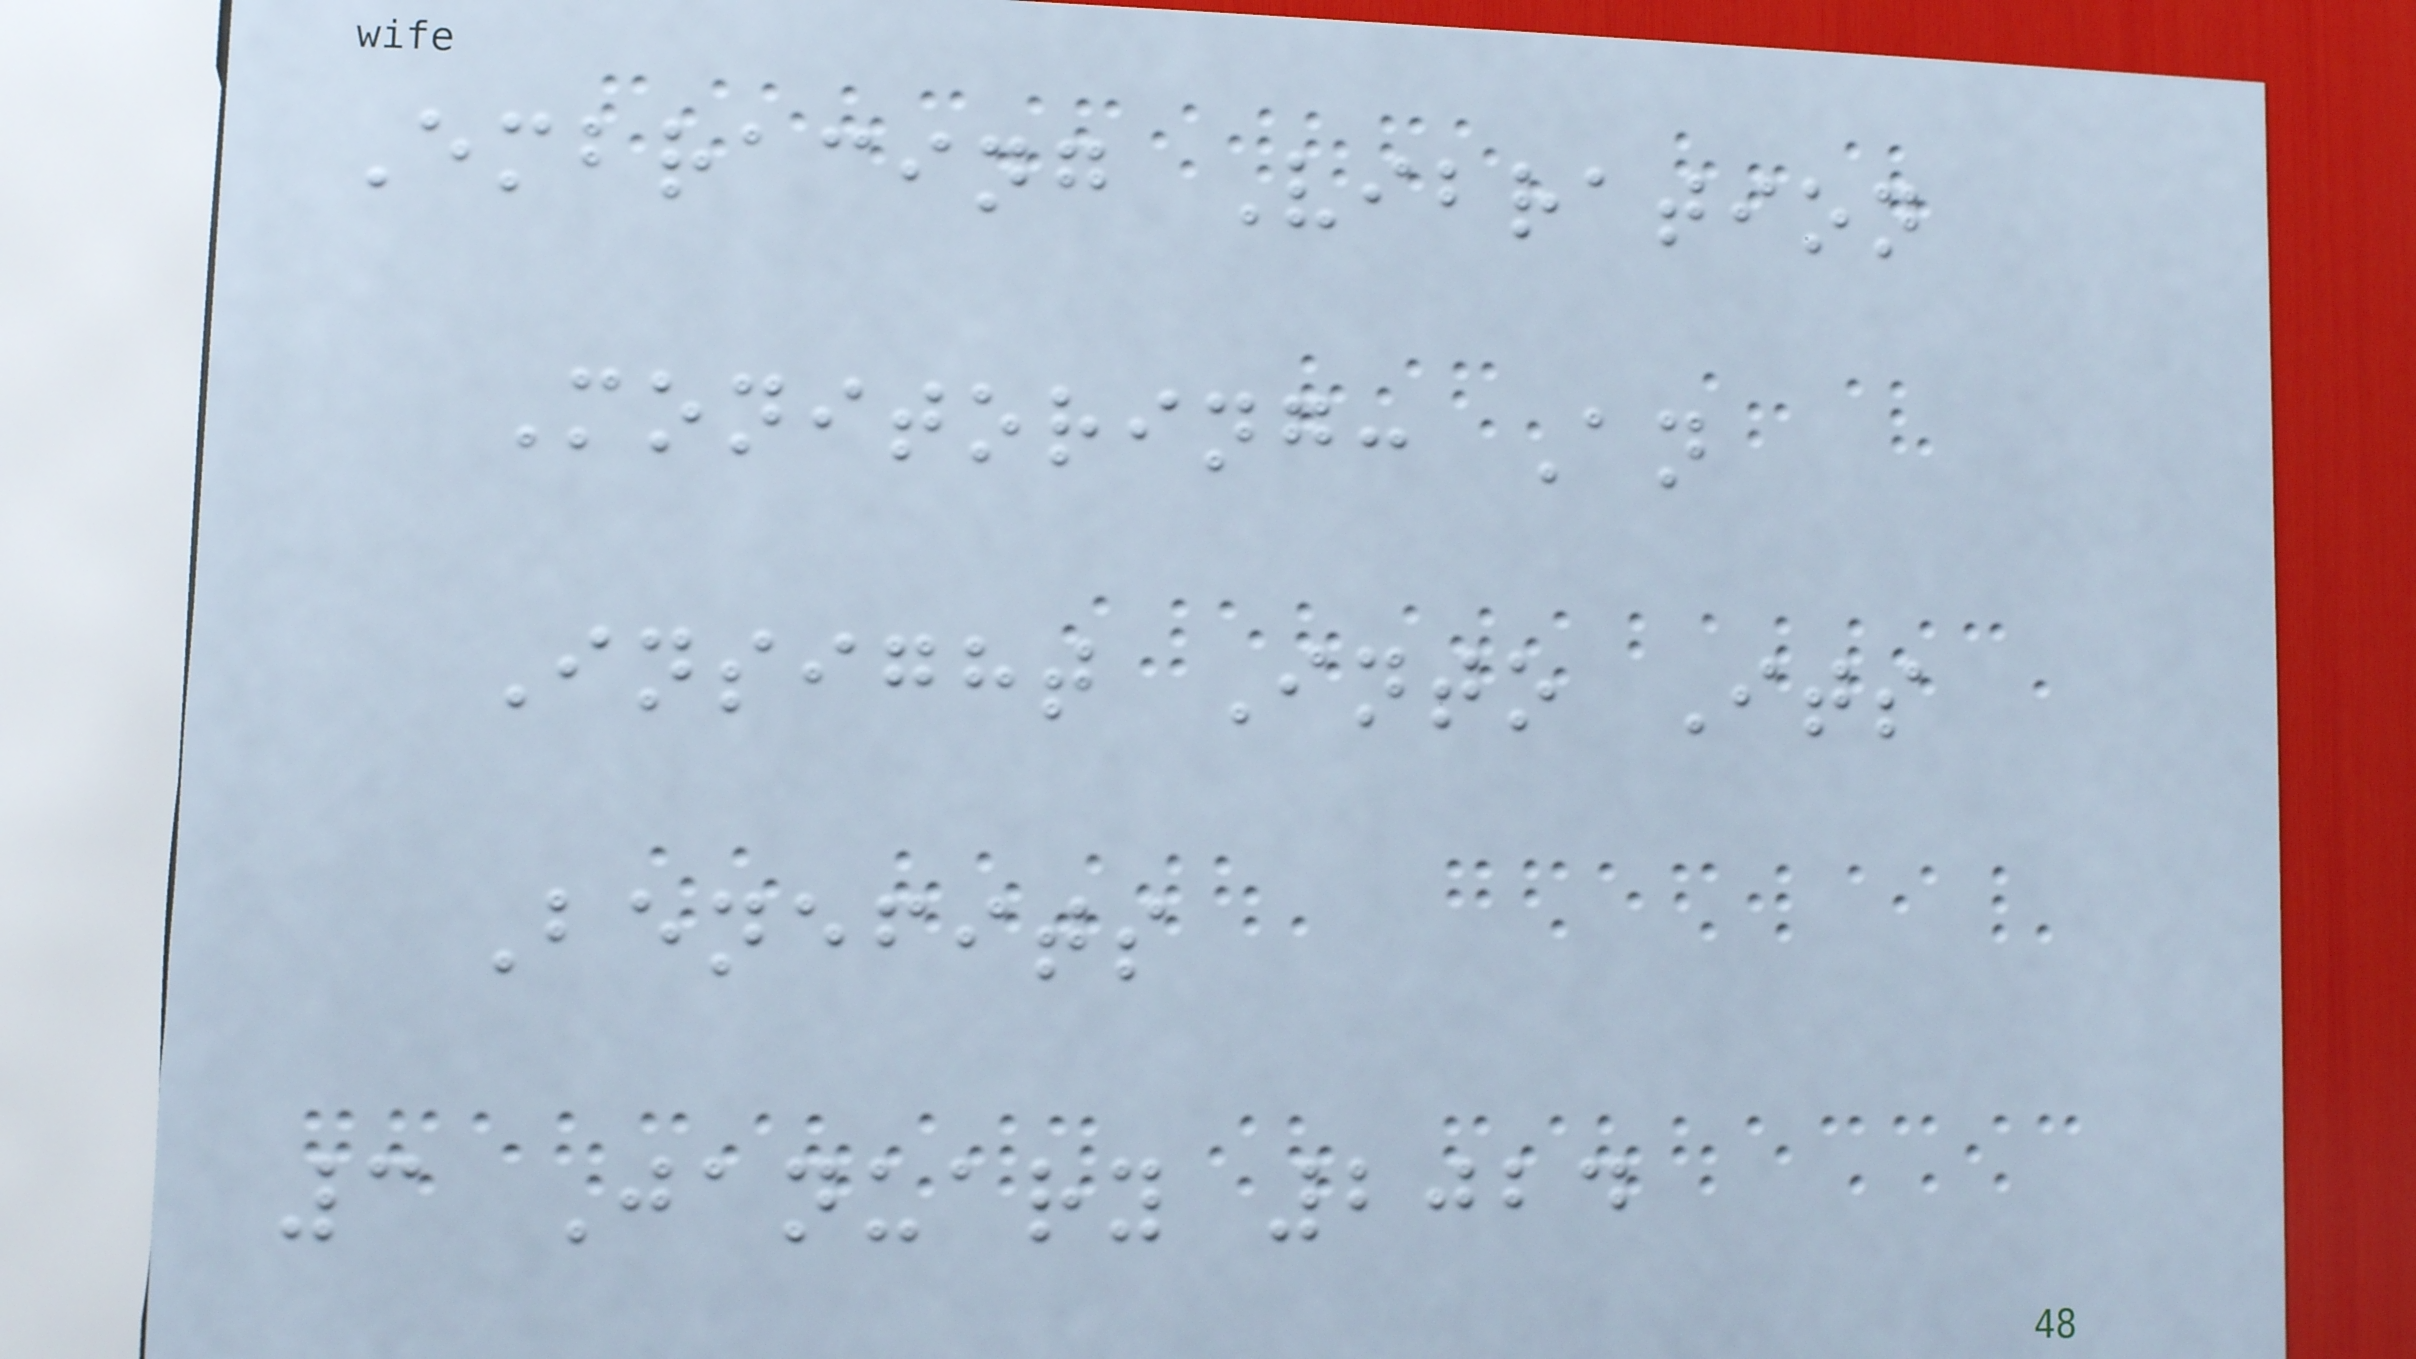Embracing Vibration
Monitoring: An
Insight Into Its
Benefits
3 January 2024
